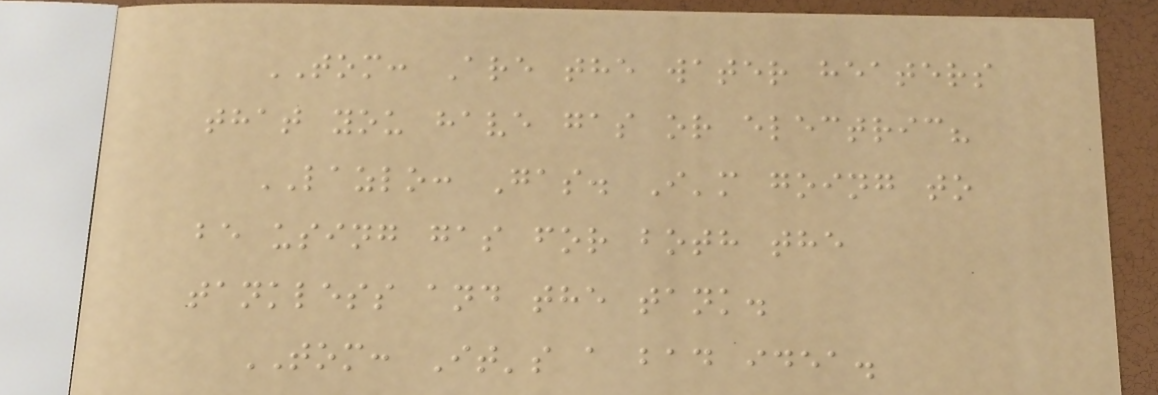TOM: Are the water heaters
that you have gas or electric?
LAZLO: Gas. I'm going to
be using gas for both the
tankless and the tank.
TOM: It's a bad idea.
